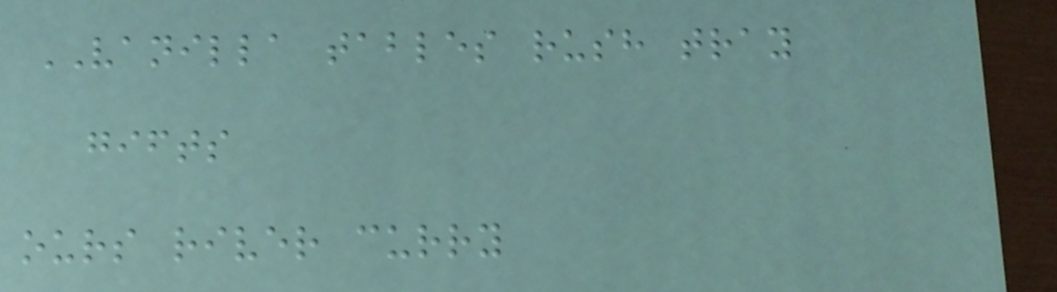VANILLA tables rush tray
gifts
ours river curry
